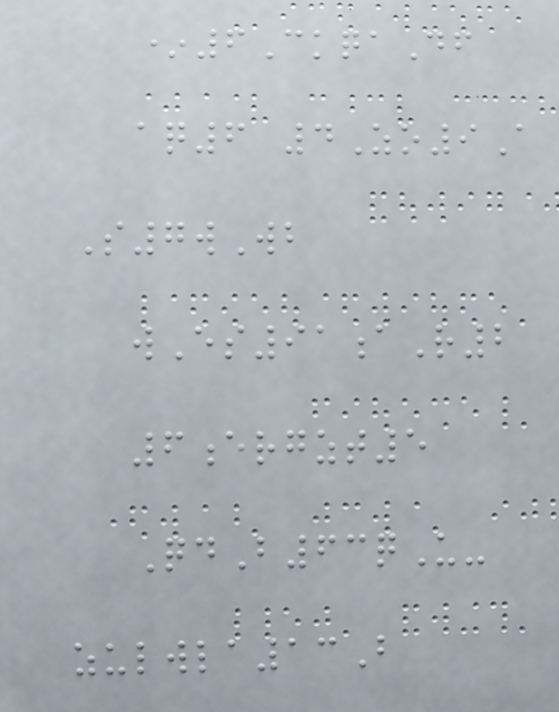*6CkqaDf
aq6 4Zo9A
S7wWb
wEs91aR2
6ergzt5
QdB63qU-
zulwla13B
